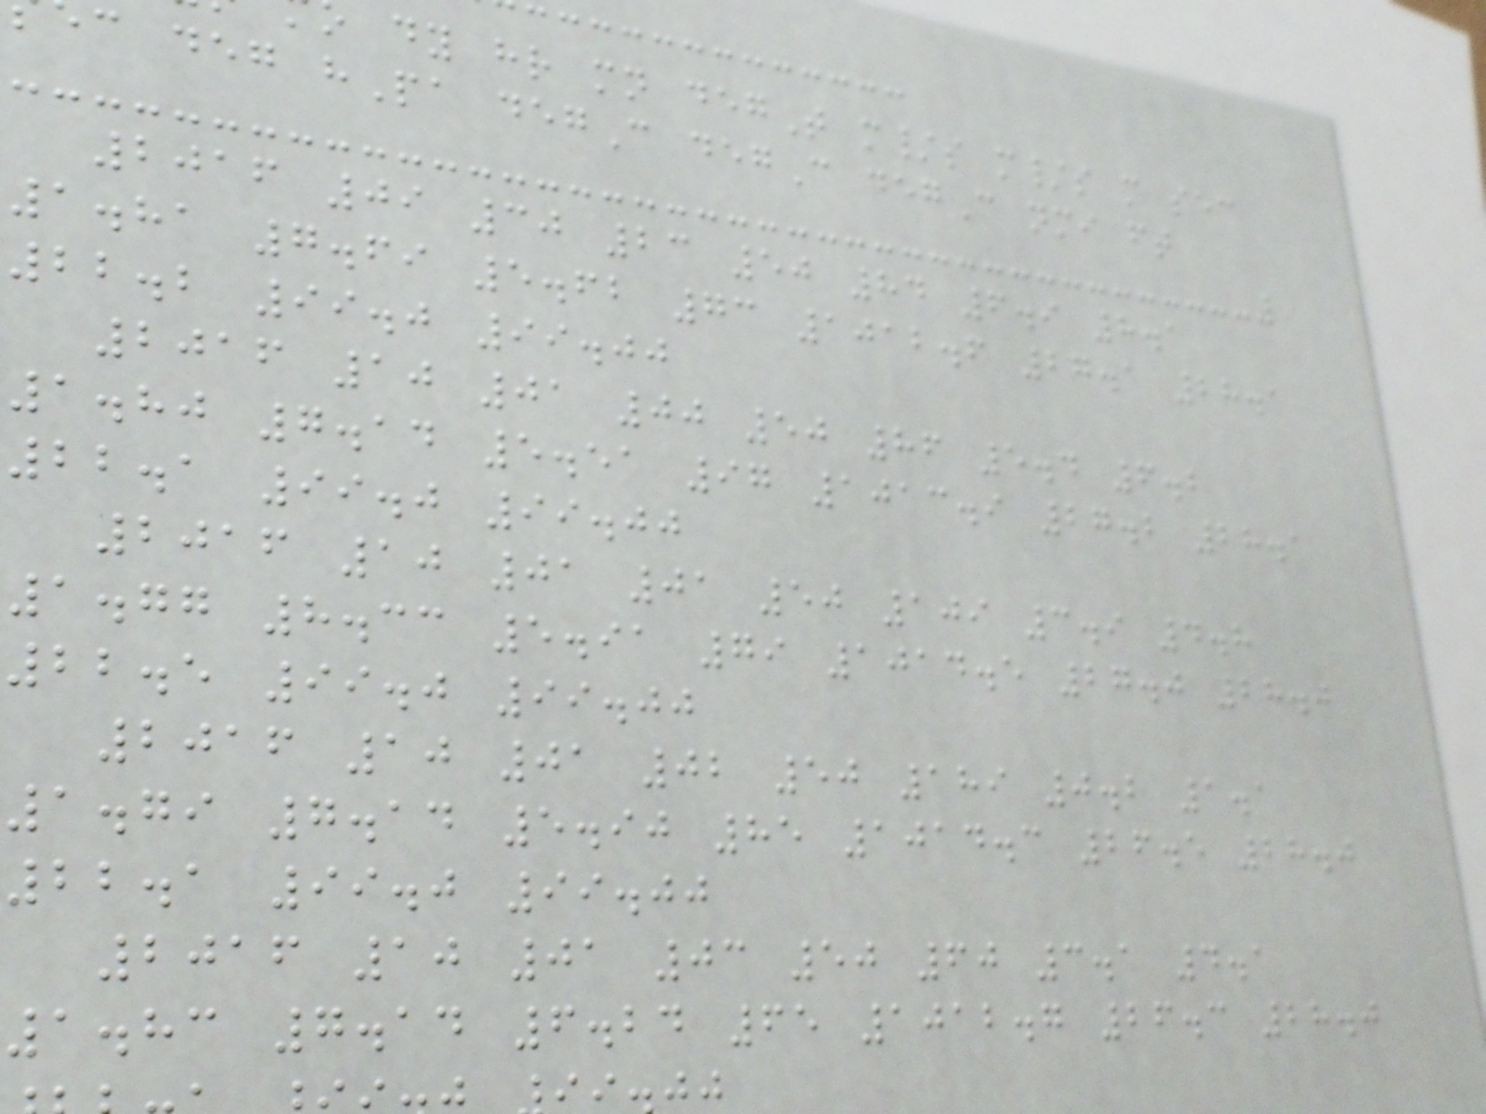dy hr mn degT m/s m/s m sec
c deg hPa degC degC degC nmi ft
2016 09 30 23 50 84 6.9 8.1
1.81 7.69 5.62 73 1012.6 27.1 28.1
22.2 99.0 99.00
2016 10 01 00 50 86 5.4 6.2
1.80 7.14 5.51 97 1013.9 27.2 28.1
22.1 99.0 99.00
2016 10 01 01 50 109 3.9 4.8
1.77 8.33 5.91 79 1014.5 27.0 28.0
22.5 99.0 99.00
2016 10 01 02 50 189 0.2 1.1
1.79 7.14 5.90 85 1014.3 26.5 28.0
22.1 99.0 99.00
2016 10 01 03 50 60 3.1 4.1
1.83 7.14 6.24 65 1012.7 26.3 28.0
